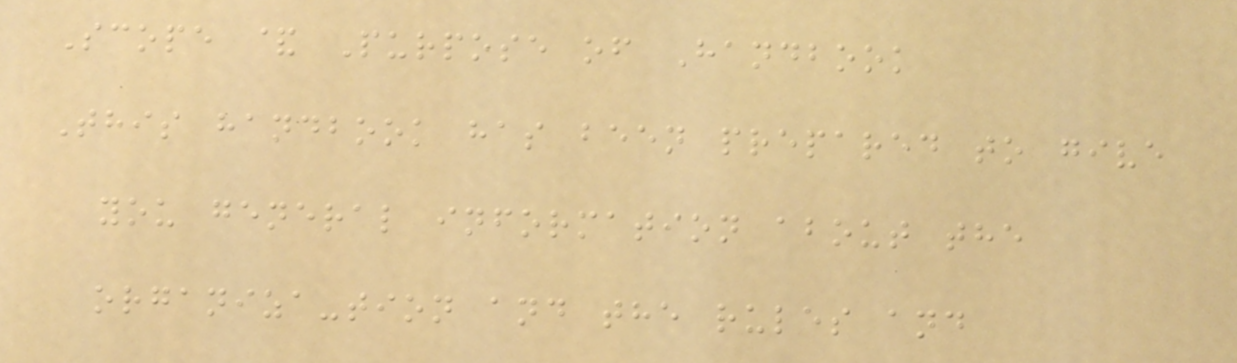Scope & Purpose of Handbook
This handbook has been prepared to give
you general information about the
organiza-tion and the rules and
